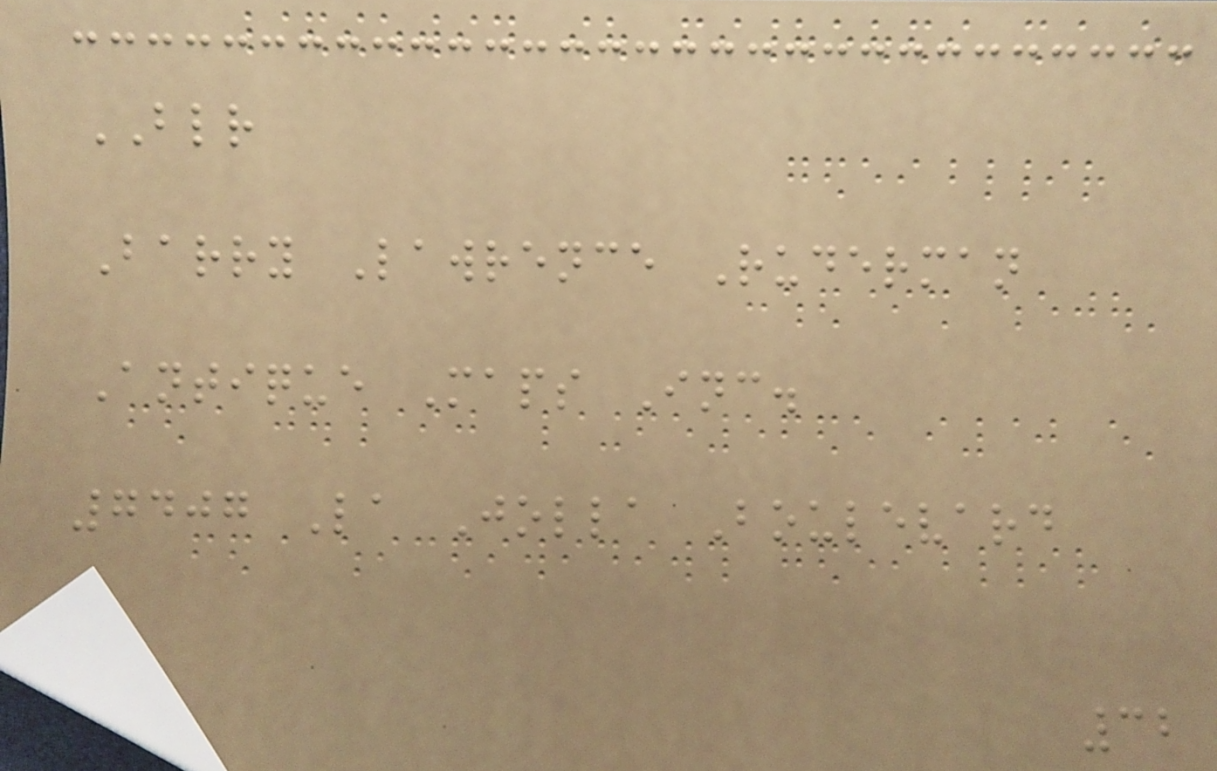BLR
Barry Lawrence Ruderman
Antique Maps Inc.
7407 La Jolla Boulevard
32
